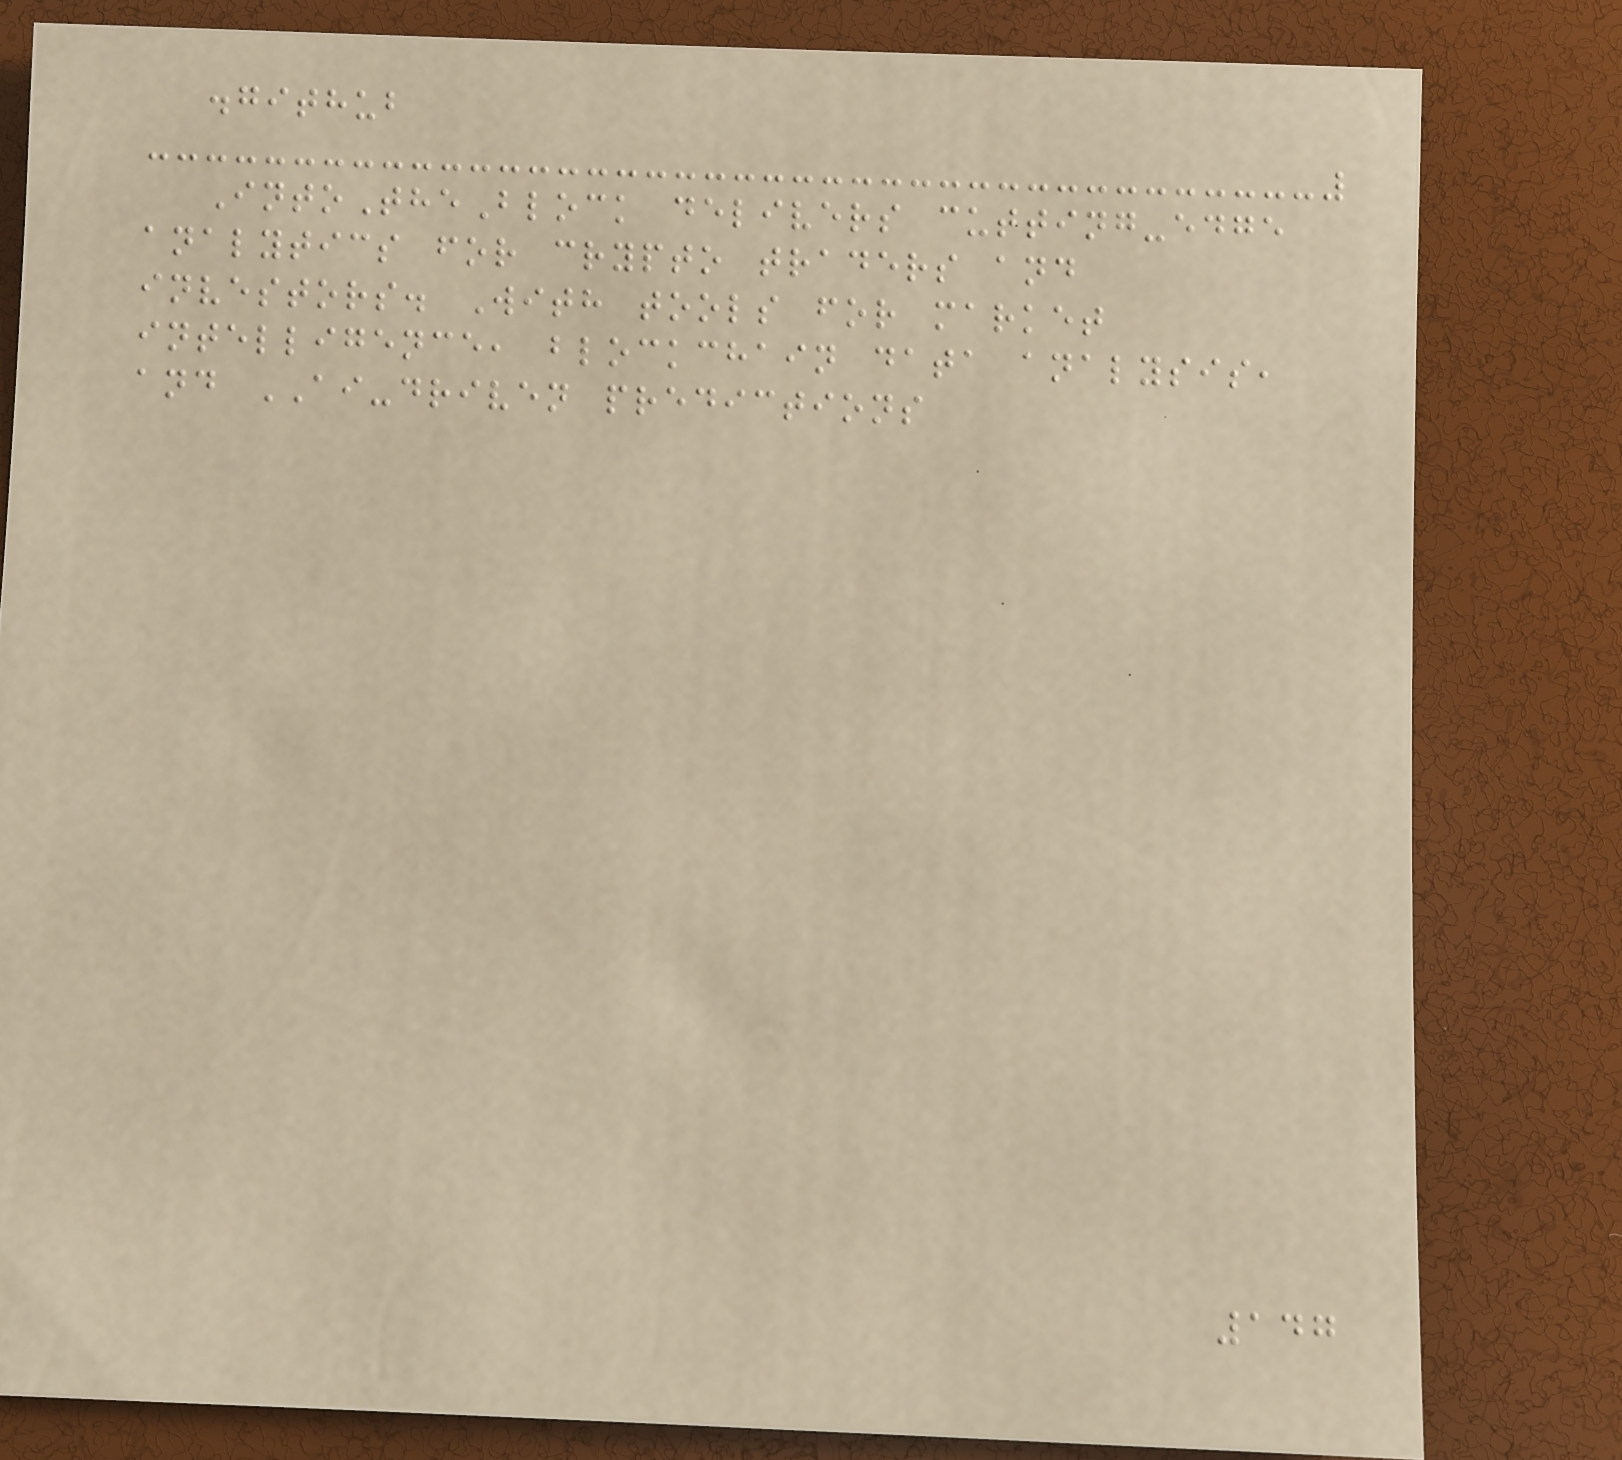.github
IntoTheBlock delivers cutting-edge
analytics for crypto traders and
investors. With tools for market
intelligence, blockchain data analysis,
and AI-driven predictions
147
